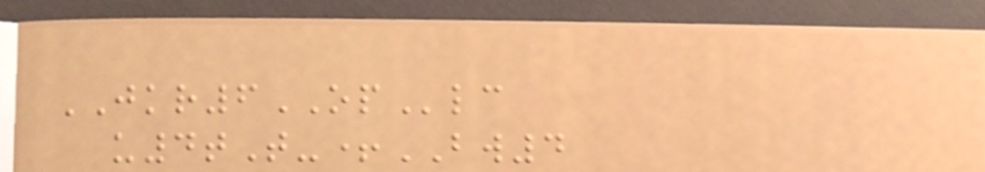JKR6OPlc
u4tT-+BW4
